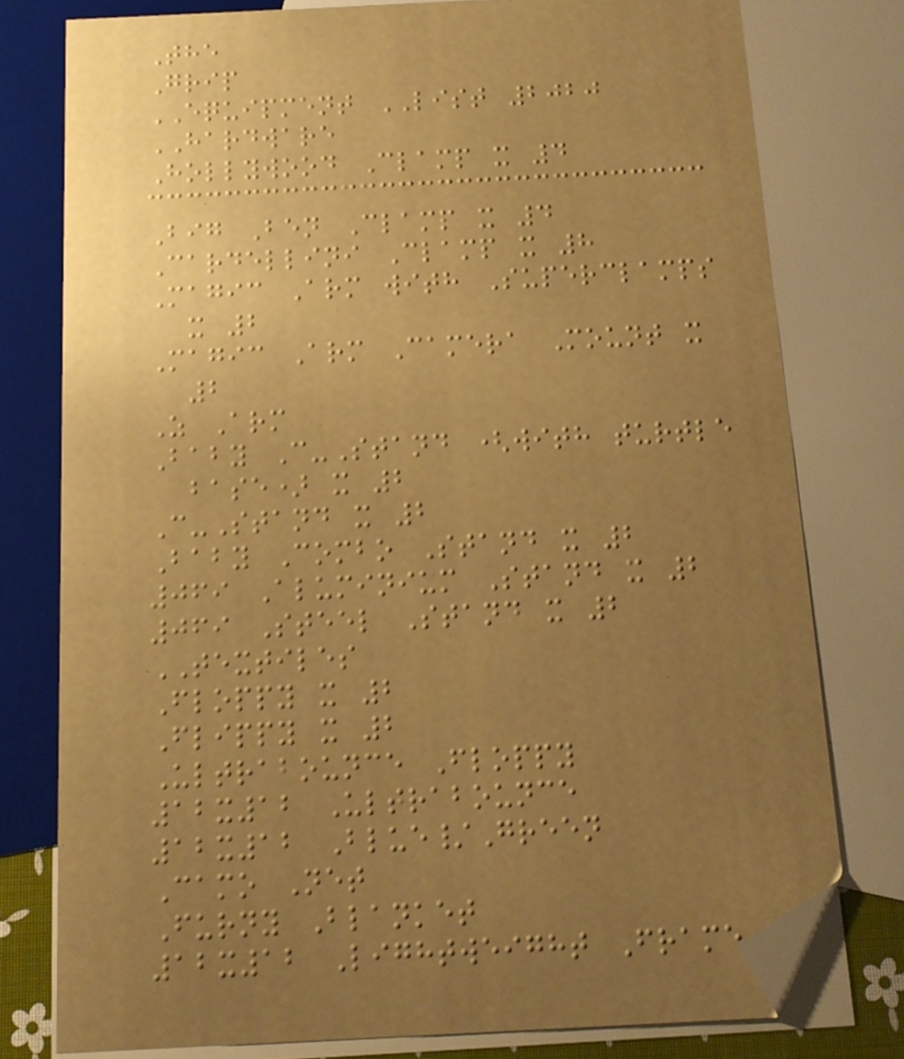The
Grip
EQUIPMENT LIST 2020
HARDWARE
Hollywood Clamp x 4
Big Ben Clamp x 4
Cardellini Clamp x 8
Magic Arm with Superclamps
x 2
Magic Arm Camera Mount x
2
Z Arm
Baby C-Stand (with turtle
base) x 2
C-Stand x 2
Baby Combo Stand x 2
069 Aluminium Stand x 2
069 Steel Stand x 2
TEXTILES
Floppy x 2
Flippy x 2
Ultrabounce Floppy
12x12 Ultrabounce
12x12 Blue/Green
Camo Net
Furny Blanket
12x12 Lightweight Frame
